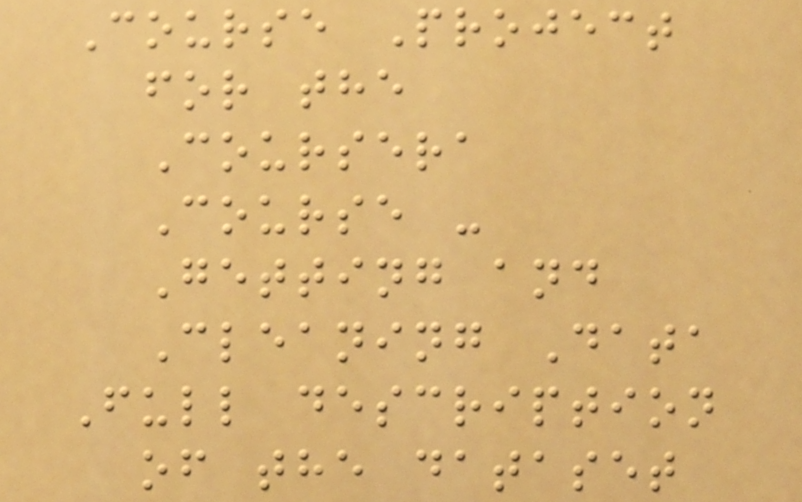Course Project
for the
Coursera
Course -
Getting and
Cleaning Data
Full description
of the dataset
